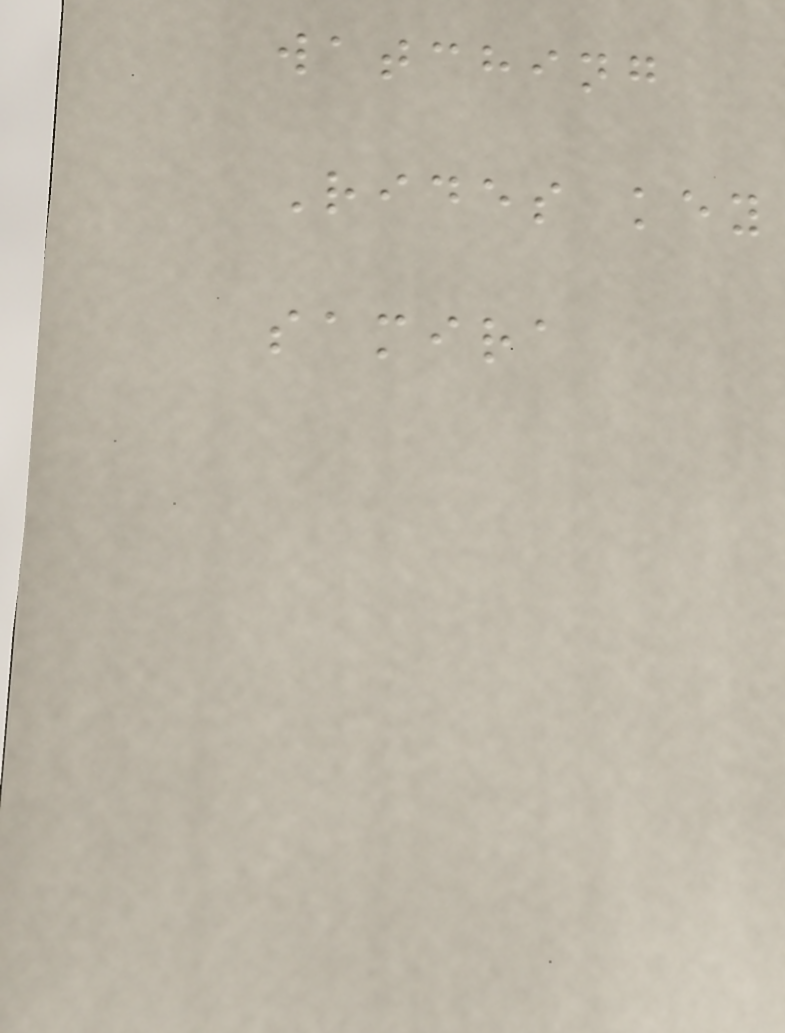watching
Rides key
samira
